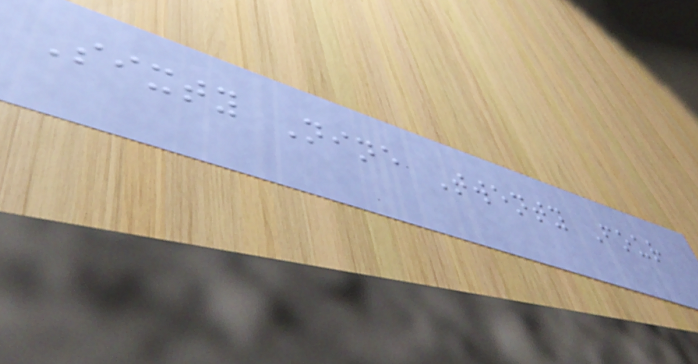Sixty Nine Twenty Four
